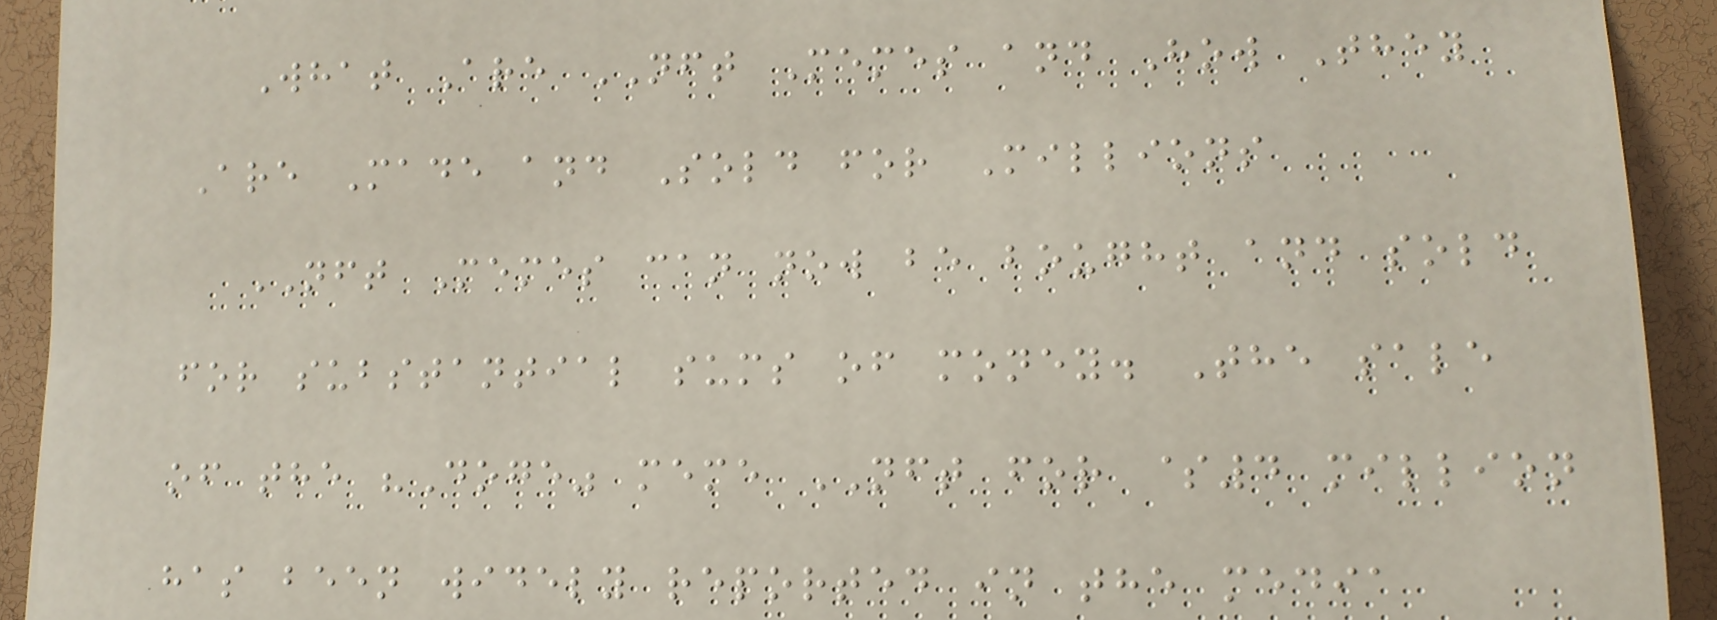What Are NFT Memes and How They
Are Made and Sold for Millions
NFT Memes can now be bought and sold
for substantial sums of money. The sale
of the "Doge" meme NFT for $4 million
has been widely reported in the media
